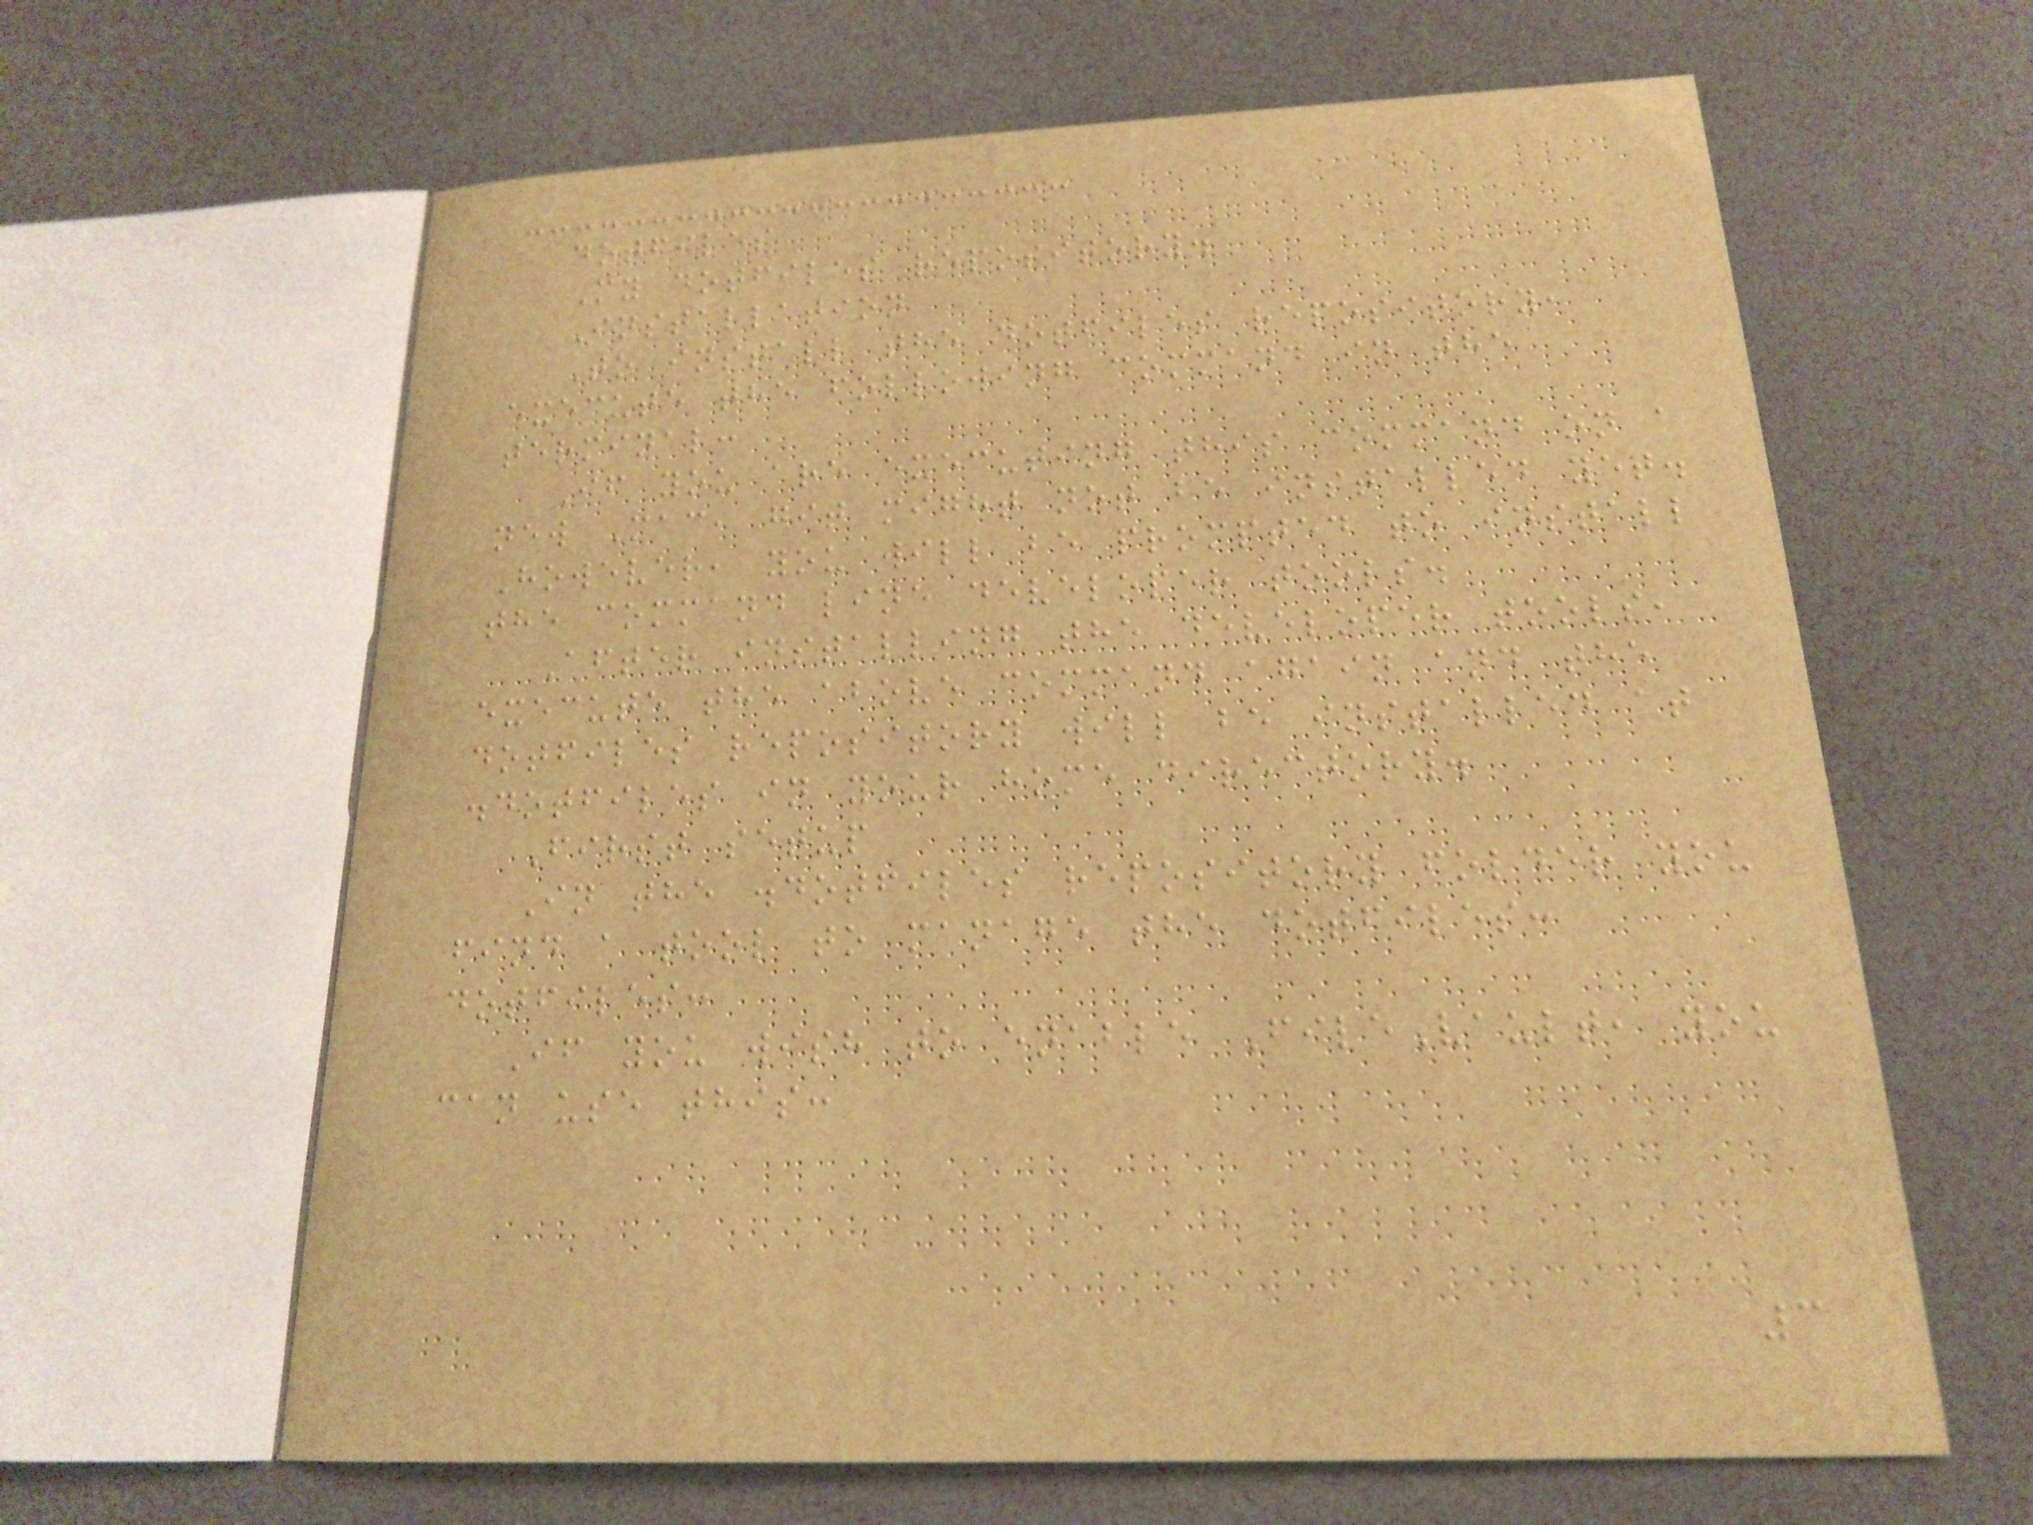dotfiles
My dotfiles repository.
Installation
To install the dotfiles repository,
execute the following command in the
terminal:
If you are executing this command on a
new Mac, git might not be installed yet.
However, you will be prompted to install
the command line developer tools.
After installing the developer tools,
execute the above command again and the
dotfiles repository will be installed at
.dotfiles in your home directory.
First setup
In the .dotfiles repository folder you
find a tool to manage the dotfiles:
dotfiles:
If you wish to enable FileVault, you
can use this:
3
